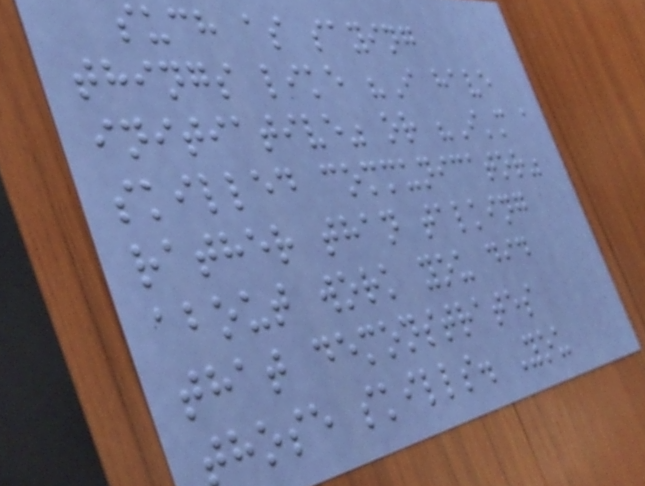such as saying
things like "I have
initiative" or "I'm a
skilled communicator"
rather than talking
about work you did
that demonstrates
those skills. You
